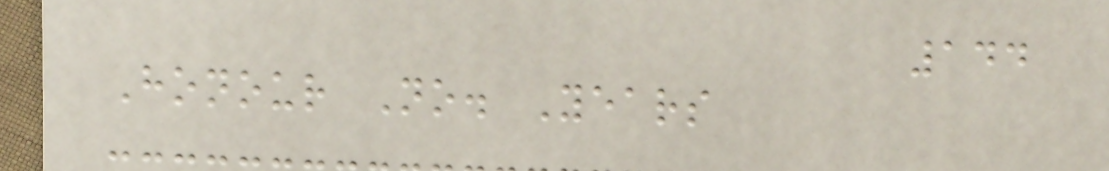144
Honour No. Years
